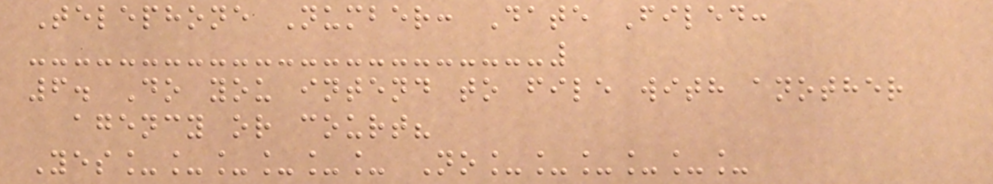Telephone Number: Date Filed:
6. Do you intend to file with another
agency or court?
Yes______ No______
